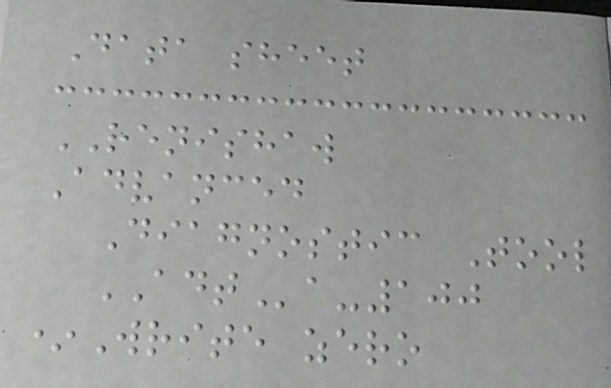Data sheet
RENISHAW
Advanced
Diagnostic Tool
ADTa-100
*Write zero
